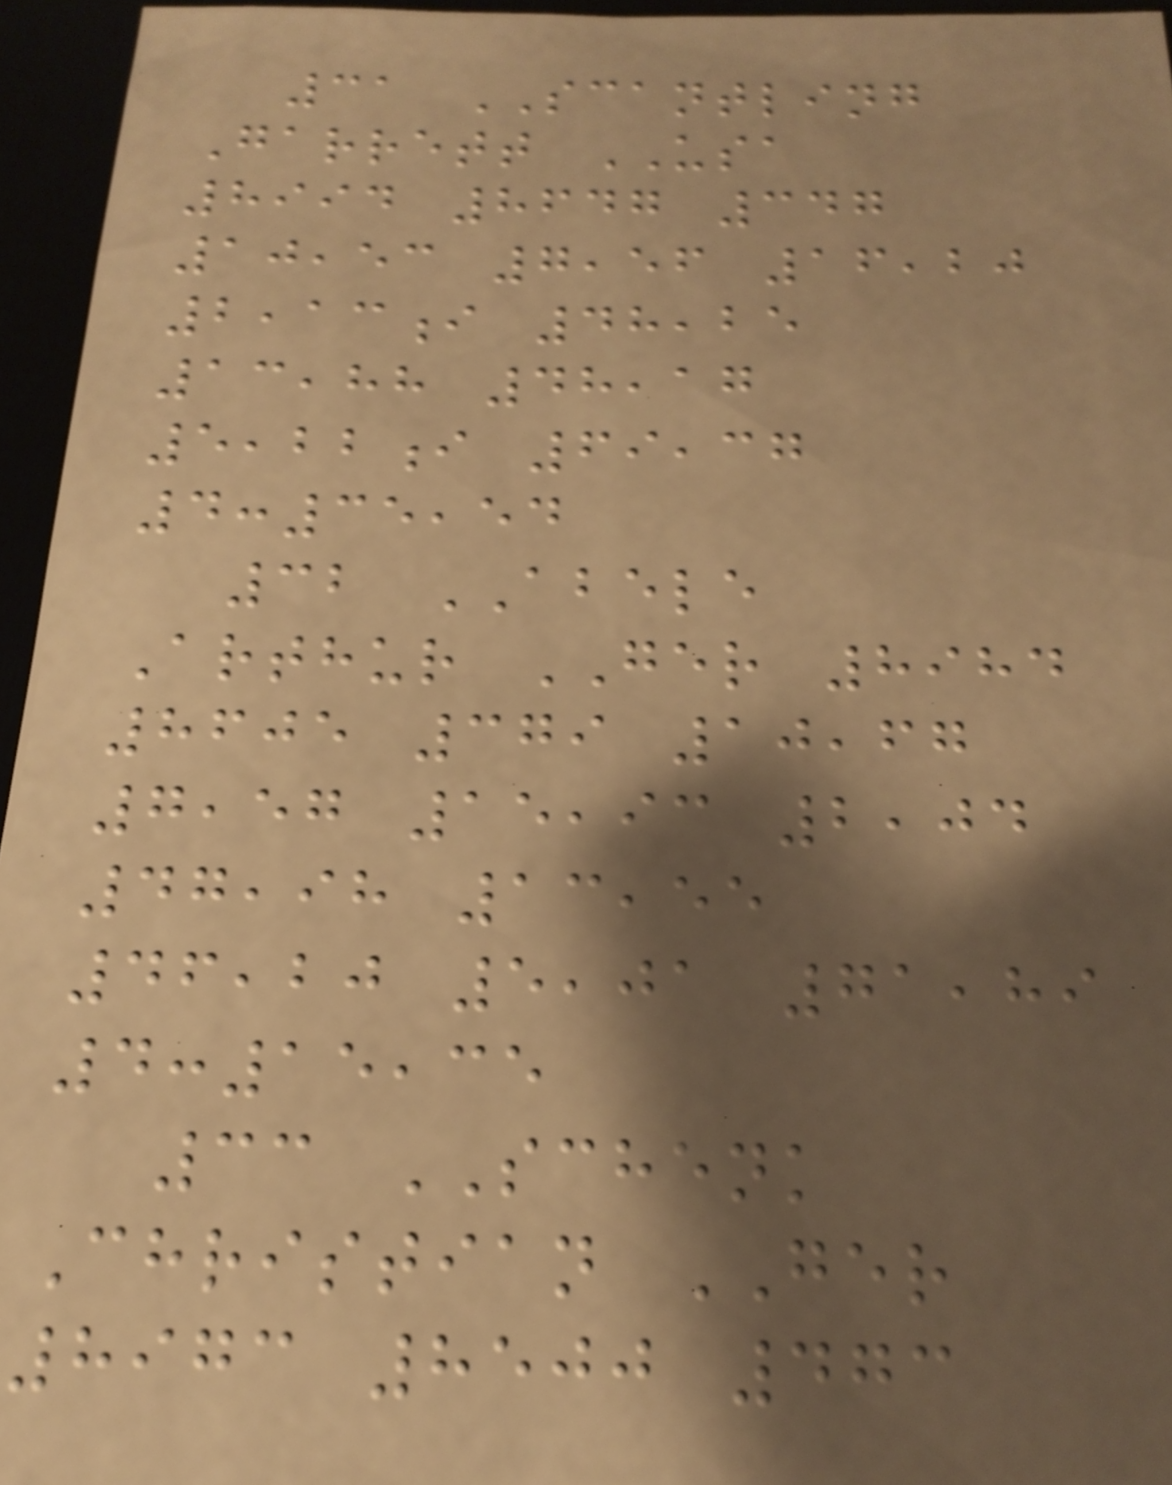31 SCANTLING
Garrett USA
8994 8647 347
10,53 7,56 16,20
2,13i 48,25
13,88 48,17
5,22i 69,37
4:35,54
32 ABELE
Arthur GER 8984
8605 379 10,67
7,57 15,93 2,04
47,98 13,55
46,20 5,01 71,89
4:15,35
33 SCHENK
Christian GER
8973 8500 473
